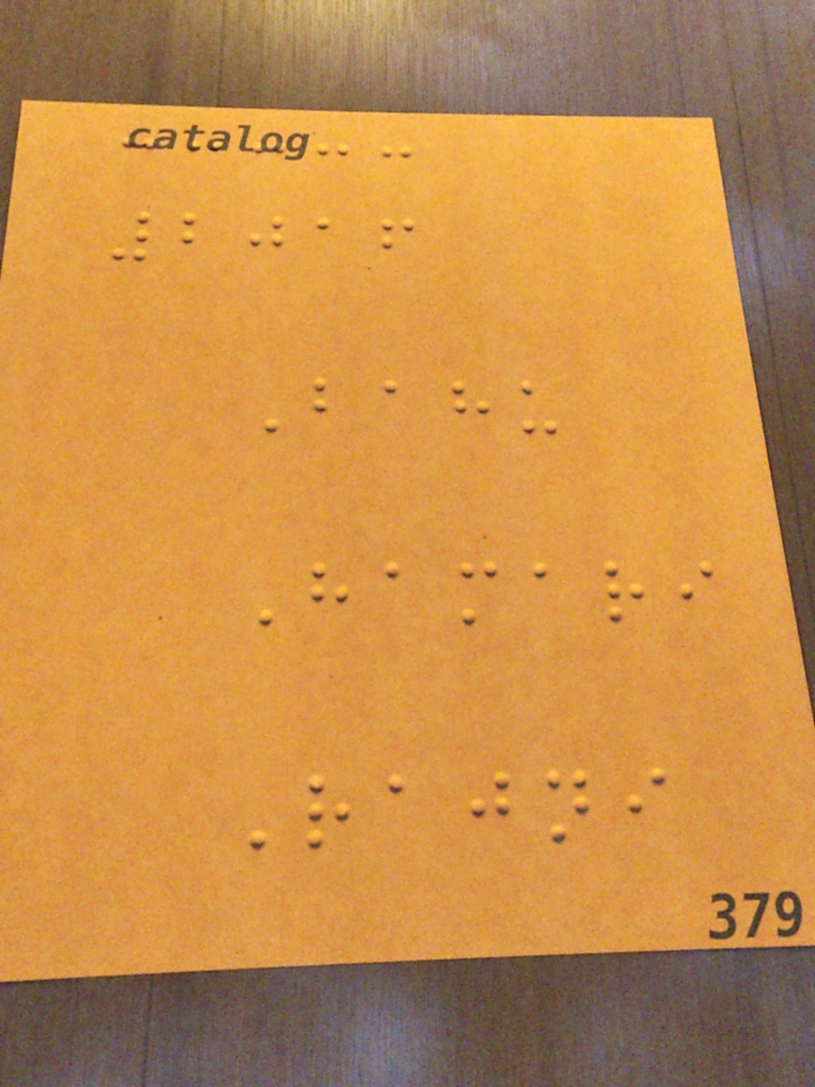2016
Bahu
Hamari
Rajni
